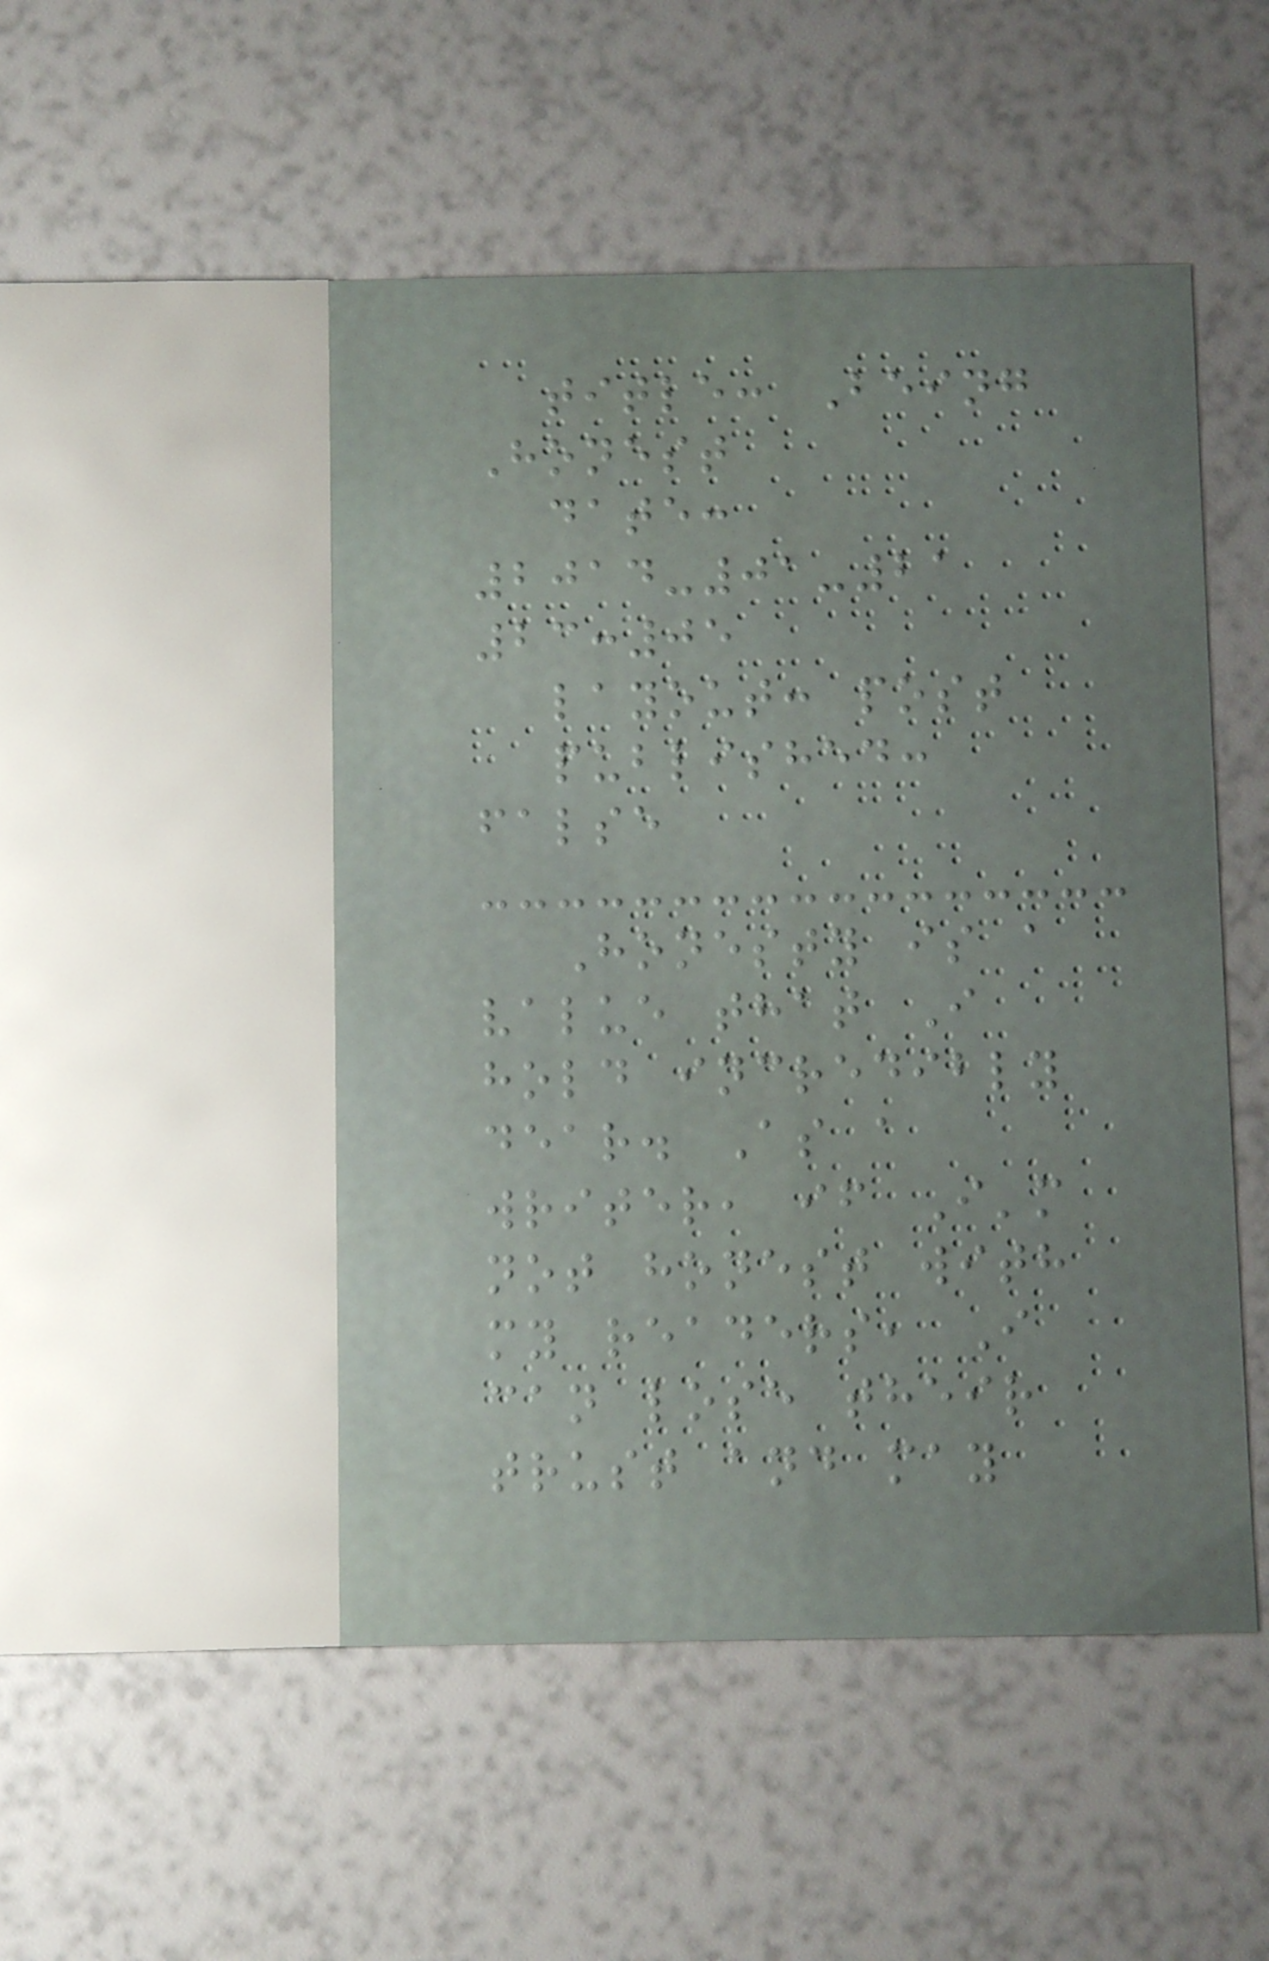title: Being
Honest
date:
2014-01-21
23:05
layout: post
published:
false
Honesty is a
value that I
hold incredibly
dear. As a
writer, if I'm
not honest with
my readers, I
can lose their
trust and may
